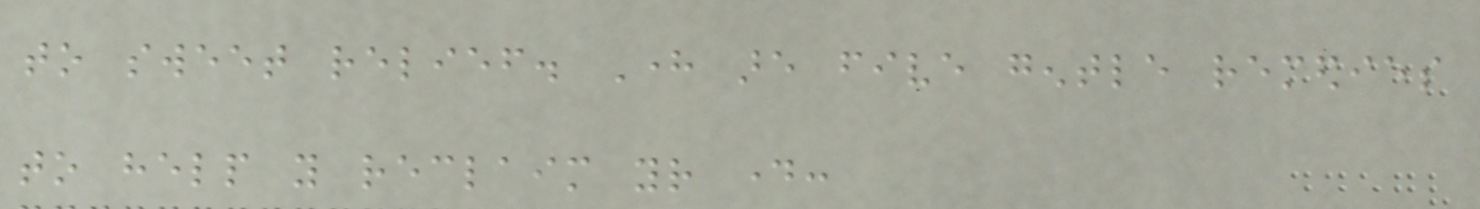to sweet relief. Here are five gentle remedies
to help you reclaim your day:
